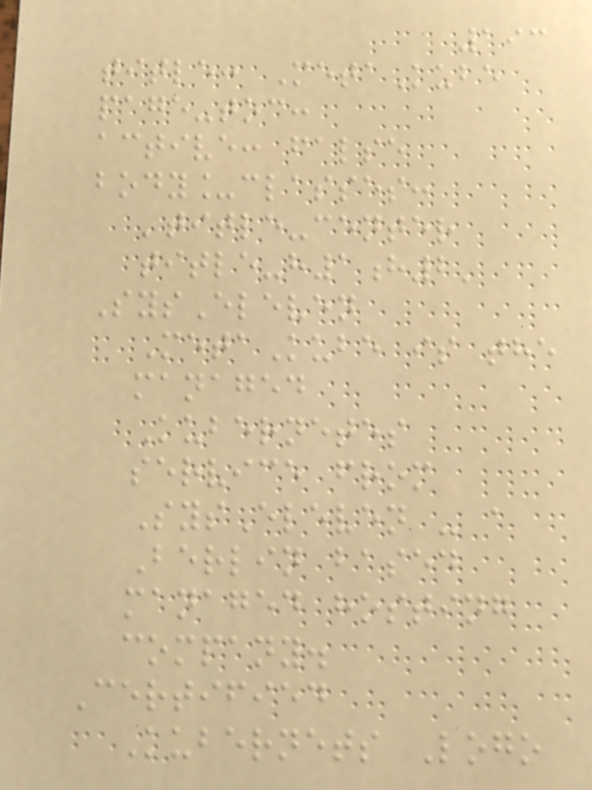193
title: MetaKube
page-toc:
active: false
body_classes:
'title-center
title-h1h2'
SysEleven
MetaKube is the
managed
Kubernetes
service from
SysEleven - a
Berlin based
managed hosting
company.
Certified
Kubernets Logo
